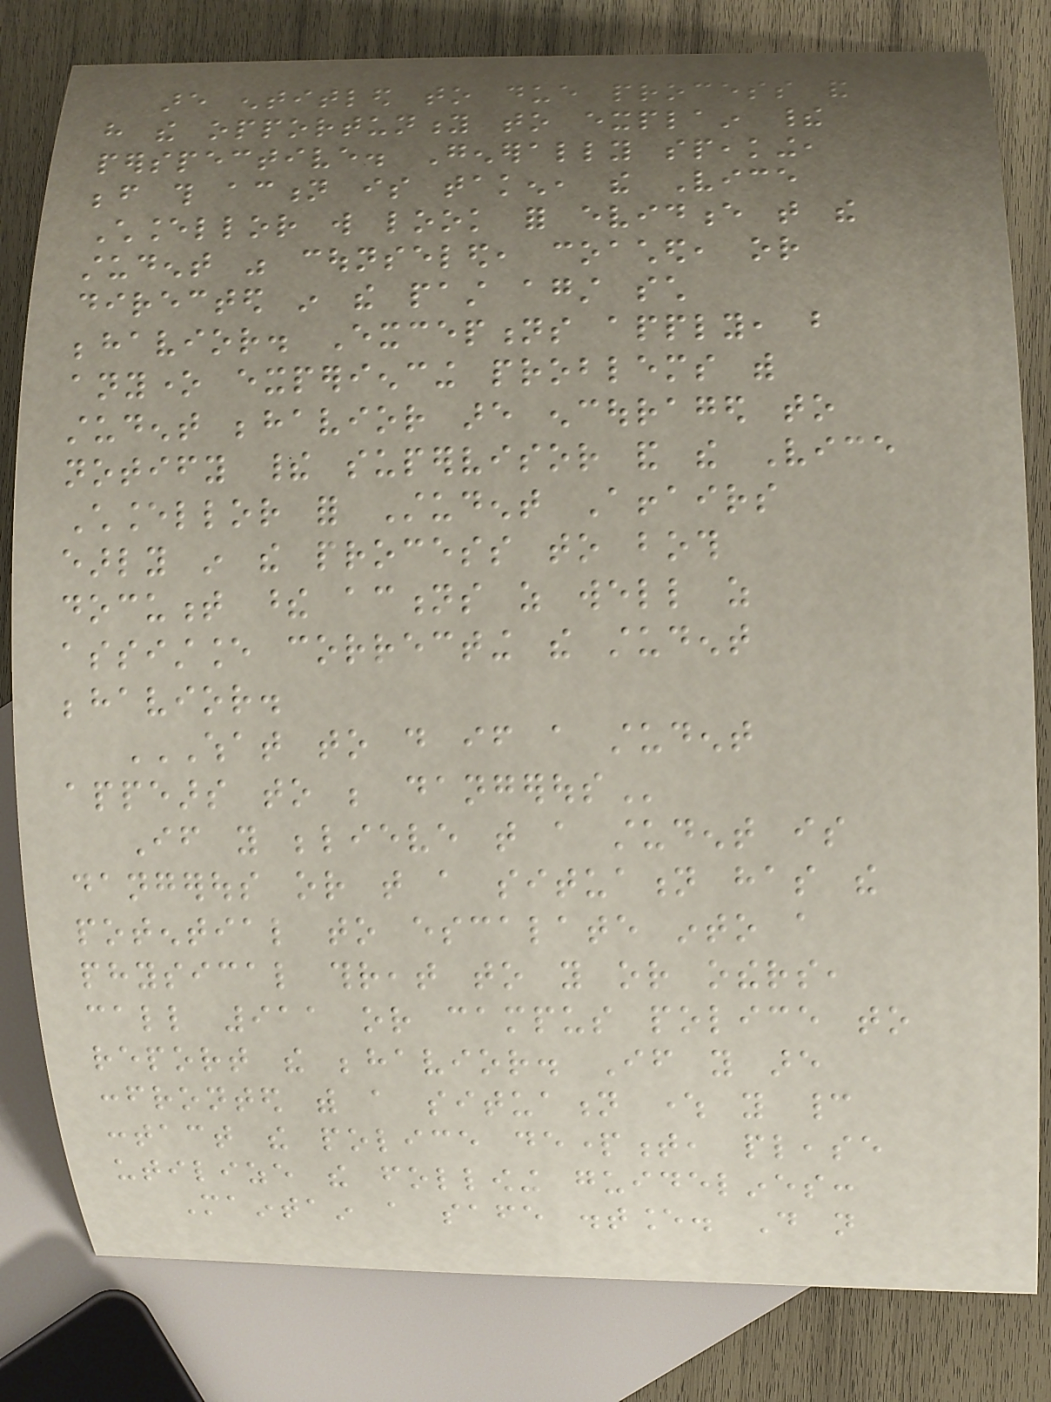are entitled to due process and
have the opportunity to explain their
perspective. Generally speaking,
before this action is taken, the Vice
Chancellor will look for evidence that the
student was counseled, coached, or
directed in the past against such
behavior. Exceptions apply, but
anyone experiencing problems with
student behavior are encouraged to
notify their supervisor and the Vice
Chancellor for Student Affairs
early in the process to both
document these actions as well as
assistance correcting the student
behavior.
WHAT TO DO IF A STUDENT
APPEARS TO BE DANGEROUS
If you believe that a student is
dangerous or that a situation has the
potential to escalate into a
physical threat to you or others,
call 911 or campus police to
report the behavior. If you are
confronted with a situation where you cannot
contact the police department, please
utilize the following guidelines:
Maintain a safe distance. Do not
